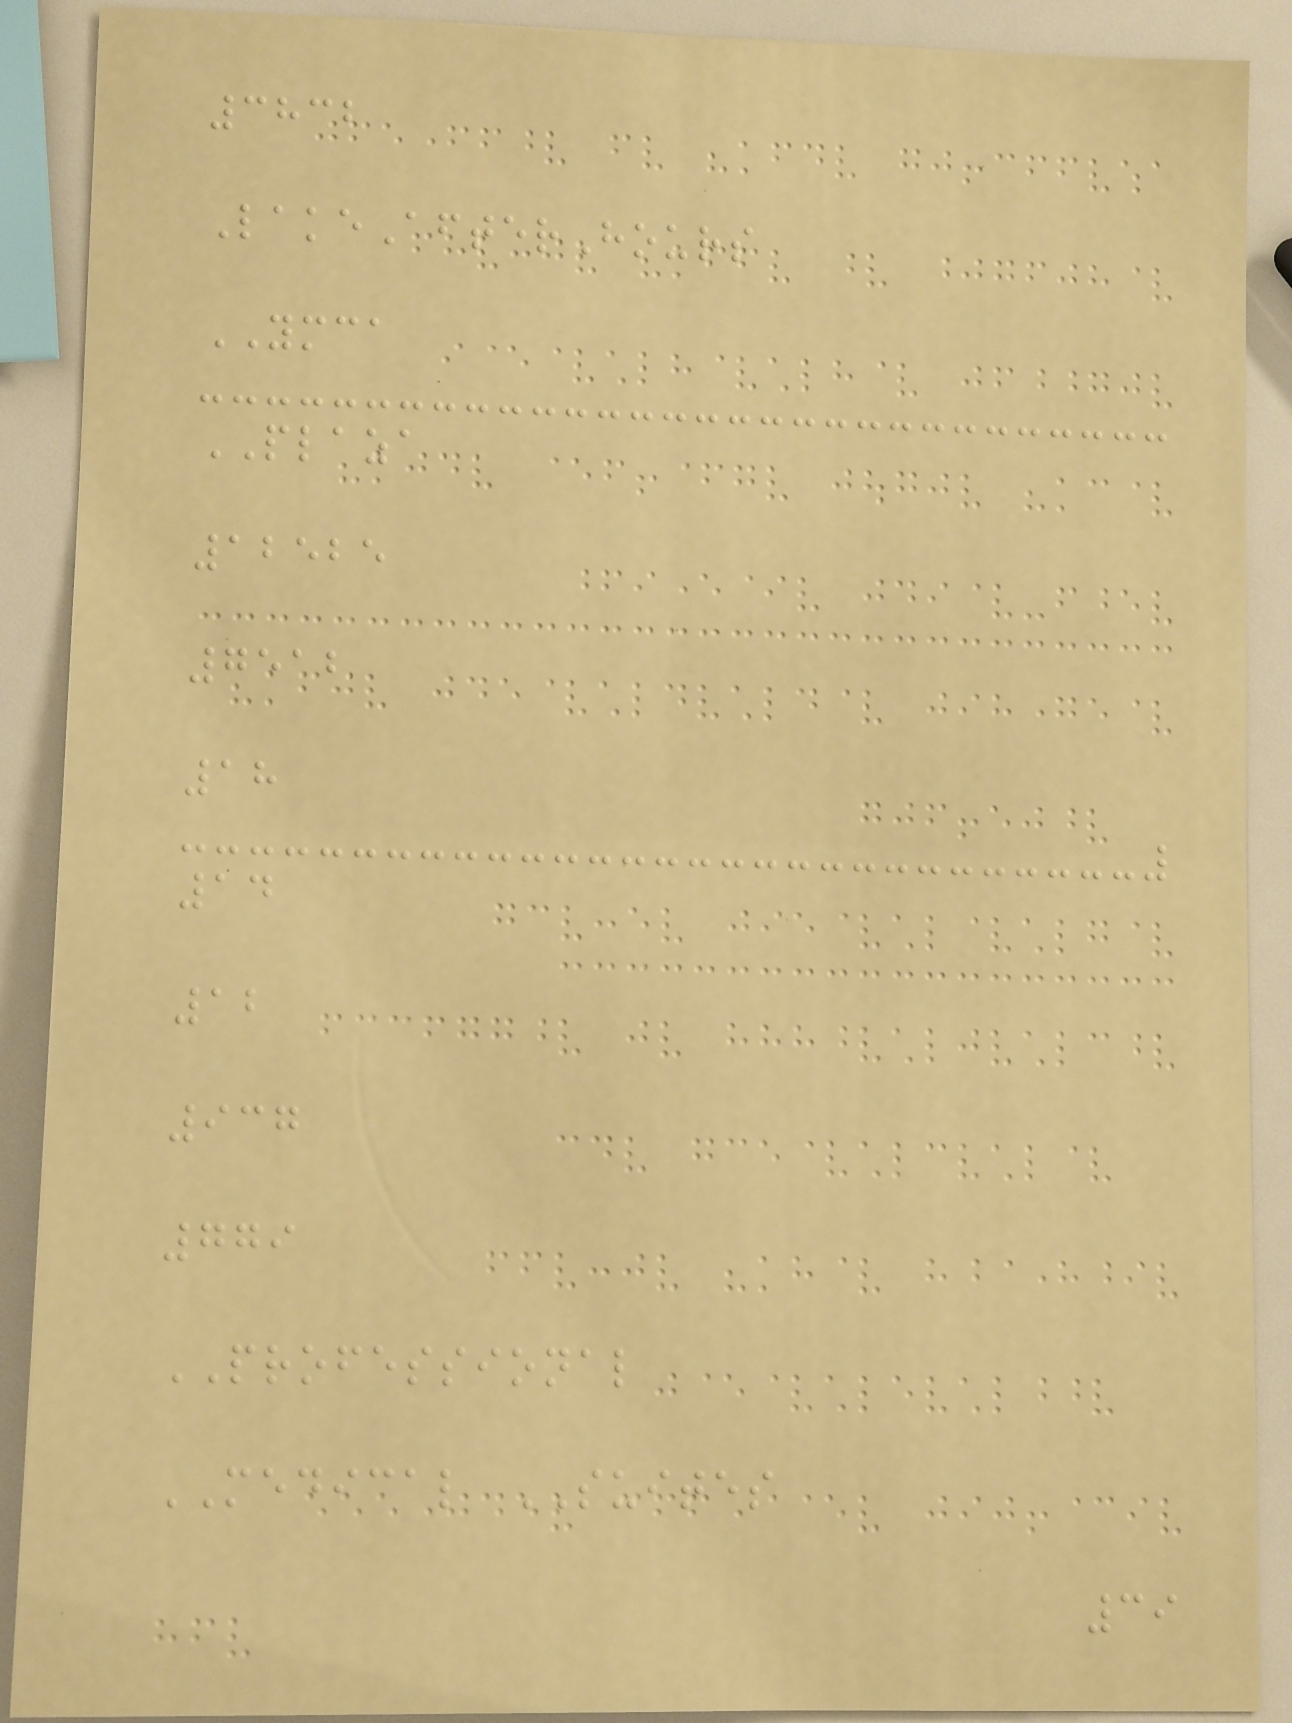3832
LakeAfterHours
YMCA
PLAZA
12525
7512
18
14
12
937
779
PROFESSIONAL
MEDICAL SUITES
39
